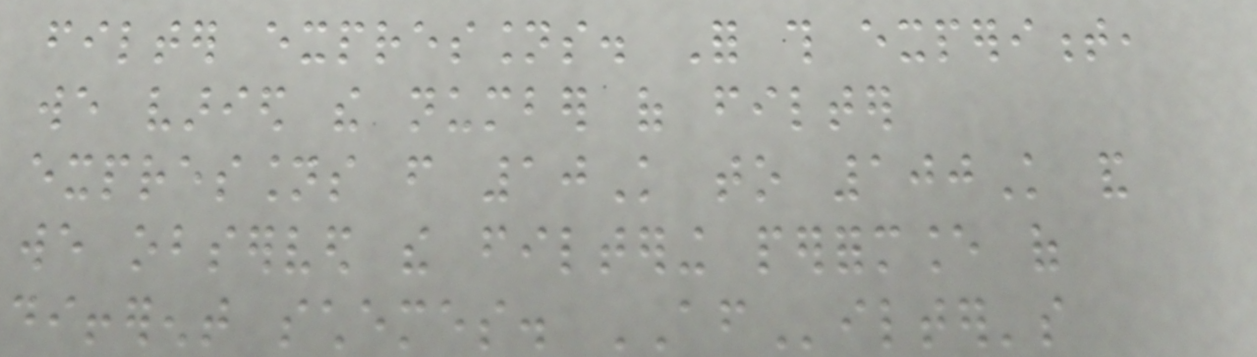filter expressions. For this experiment,
we varied the number of filter
expressions from 10K to 100K and
we observed the filtering performance of
different schemes. AFilter's
